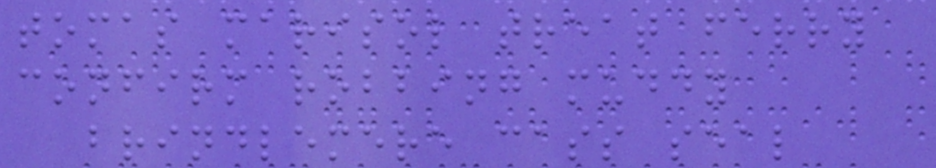tomas marisol treat ferry
confirm robbing muddy
brindlemere cass seal
